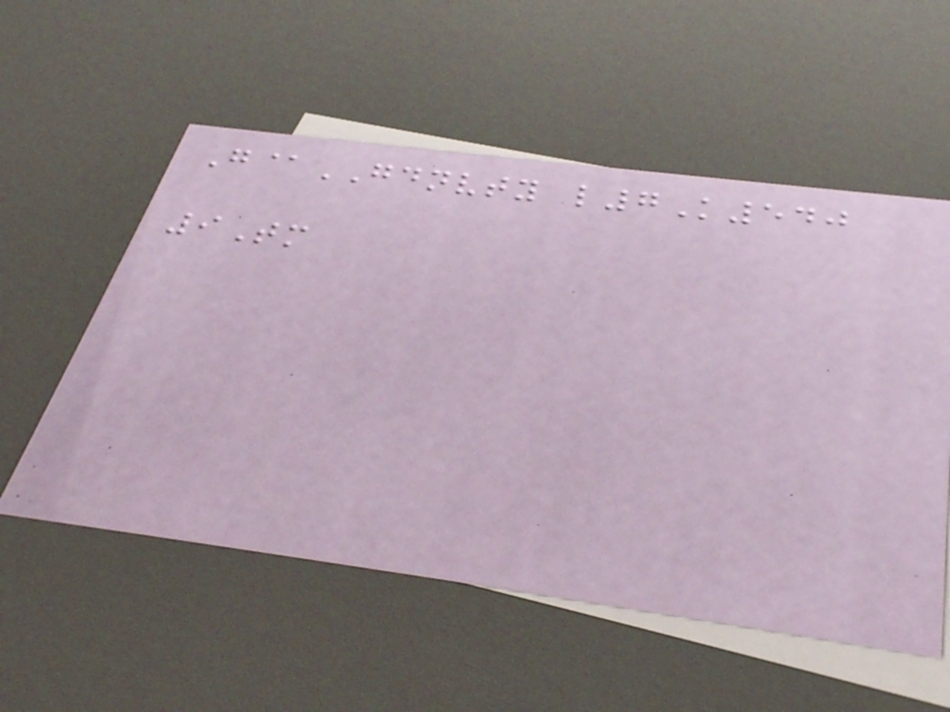G@GDNVTY l7K540
9Tm
